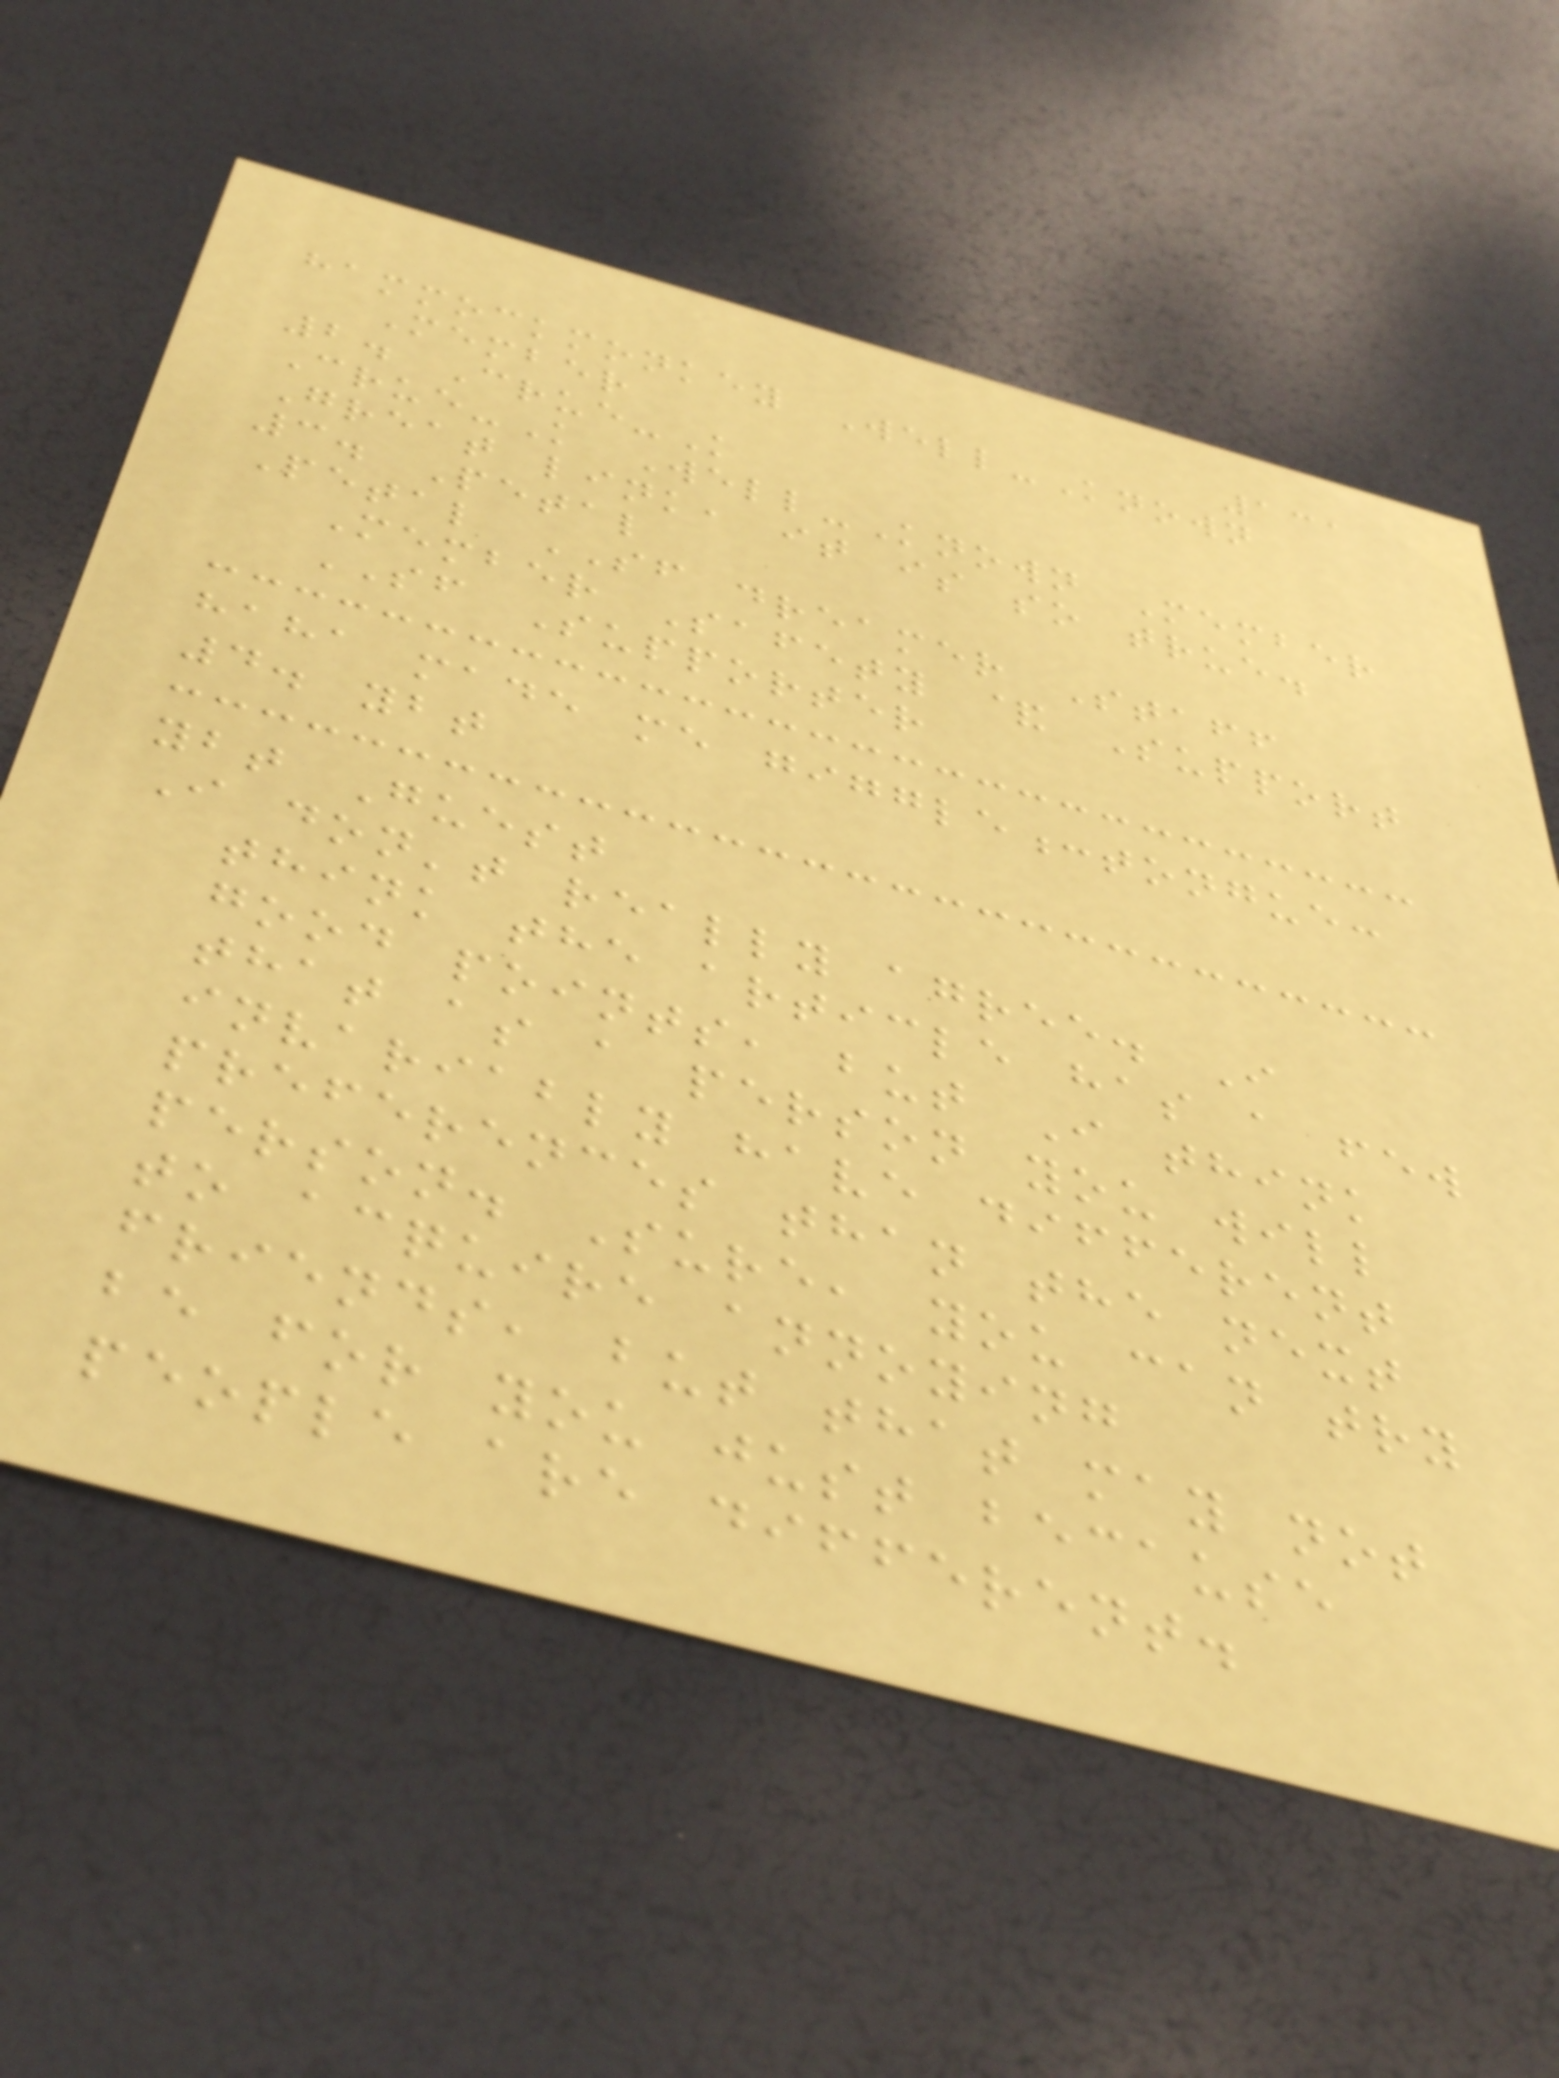131
hammockmonkey Well-Known
Member
2. Crue-K
Crue-K Well-Known Member
Great link, it is so true.
3. Petal
Petal SF dreamer Staff
Member Safety & Support
SF Supporter
haha made me giggle:tongue:
4. ybt
ybt Guest
I don't really agree. I
think the article has a few
good points, but I think
that as a person you will
invariably have different
preferences than the next
person. Sure, you can try
to acquire annoying
friends, but that may not
be for you just because
people are different.
